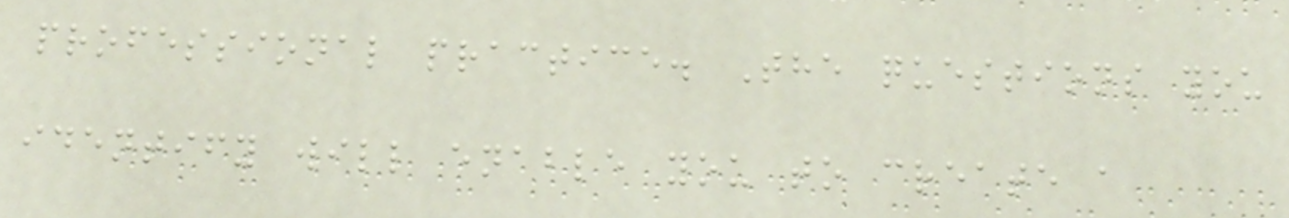professional practice. The questions you
identify will enable you to create a
